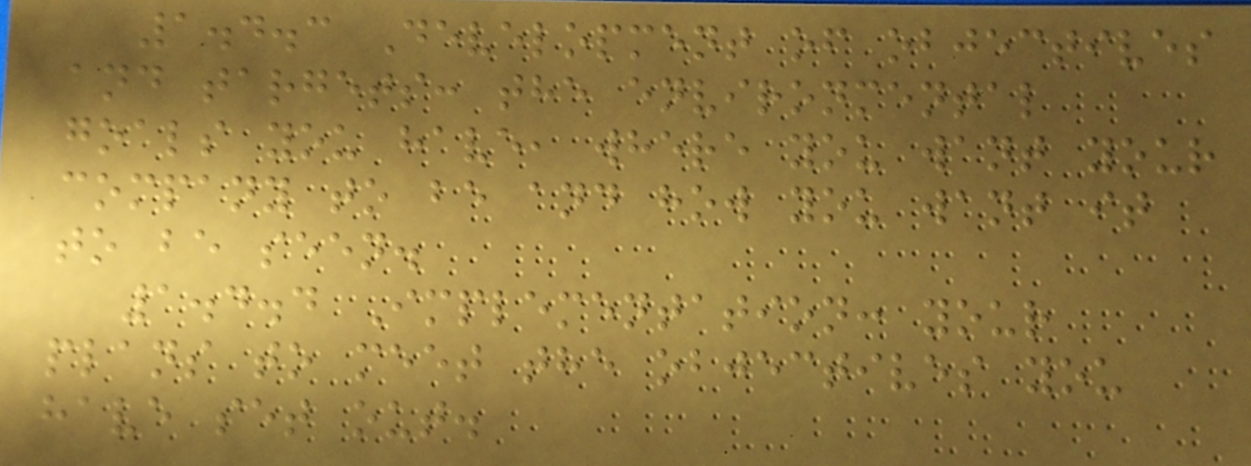1.4.3 Development of objectives
and targets: the environmental
goals you have, where you want your
company to be and how you want it
to be seen.
1.4.4 Implementation: your
plans to meet the objectives you
have set out.
